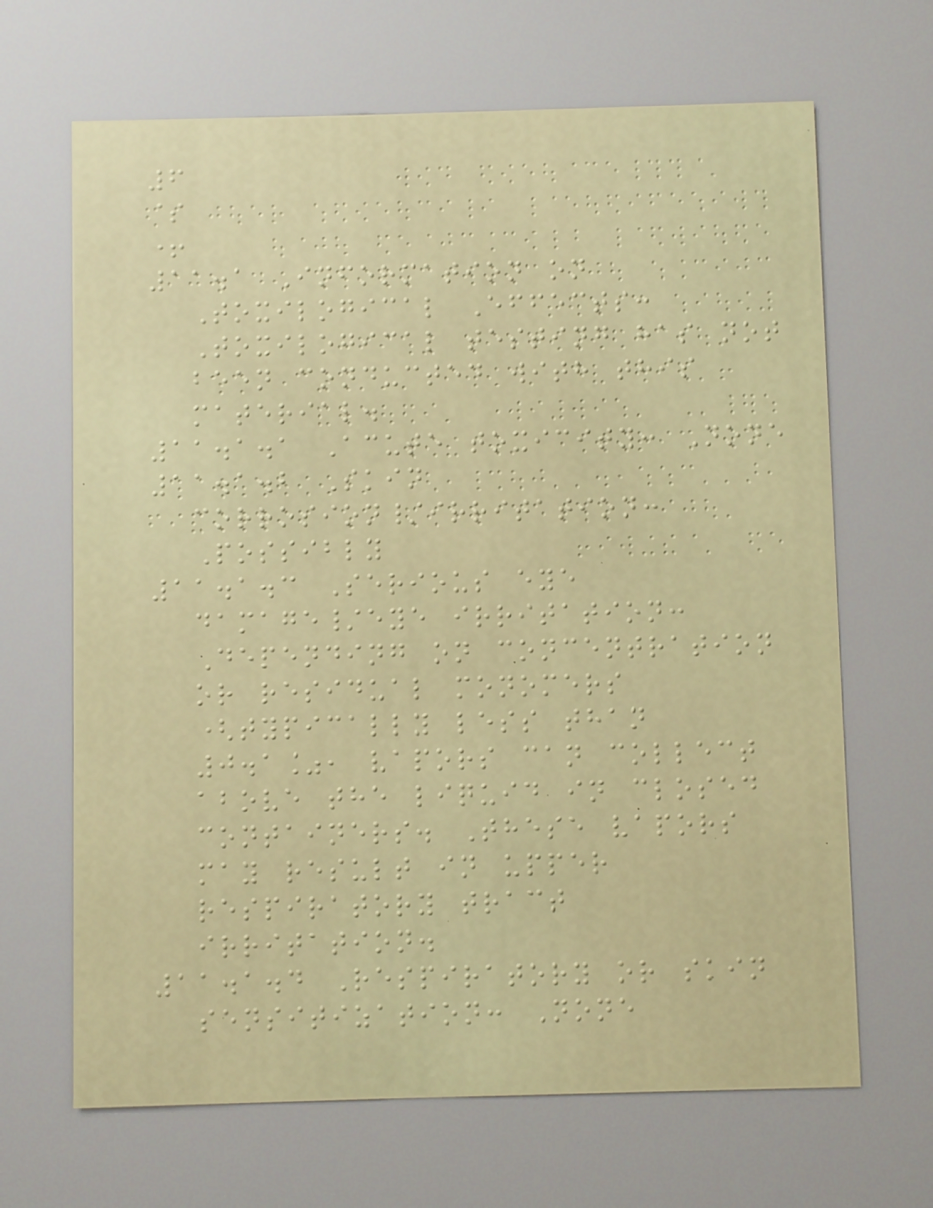6
$
+
11.1 Information on
Toxilogical Effects:
Toxilogical testing has not
been conducted with this
material.
11.1.1 Acute toxicity: None
11.1.2 Skin
corrosion/irritation:
Possibly
11.1.3 Serious eye
damage/eye irritation:
Depending on concentration
or residual monomers
(typically less than
0.1%, vapors can collect
above the liquid in closed
containers. These vapors
may result in upper
respiratory tract
irritation.
11.1.4 Respiratory or skin
sensitization: None
